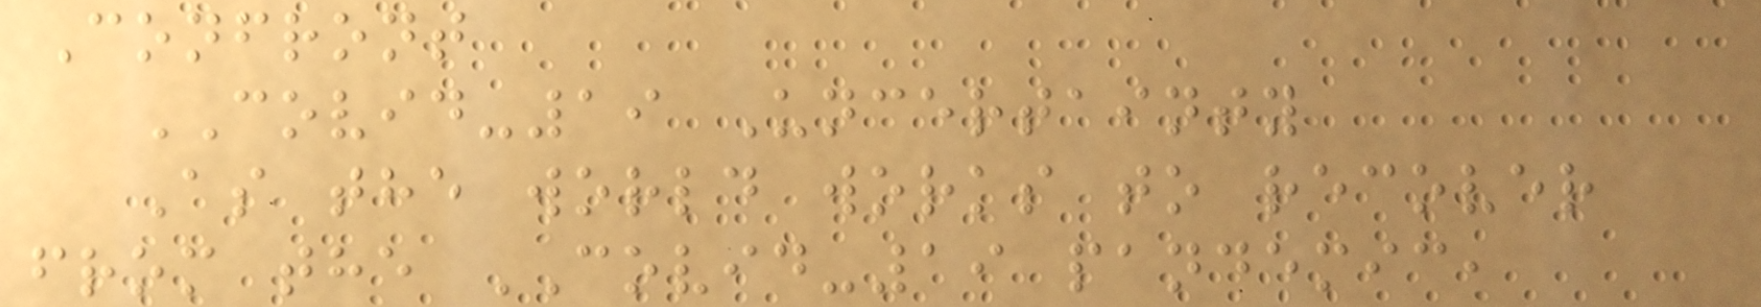Confront
COVID-19 Uncertainty
As the world works to recover
from the COVID-19 pandemic,
